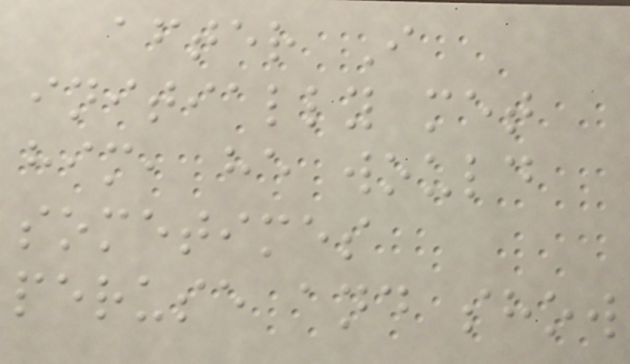after I
initially met
him, he would
sometimes
peruse and show
